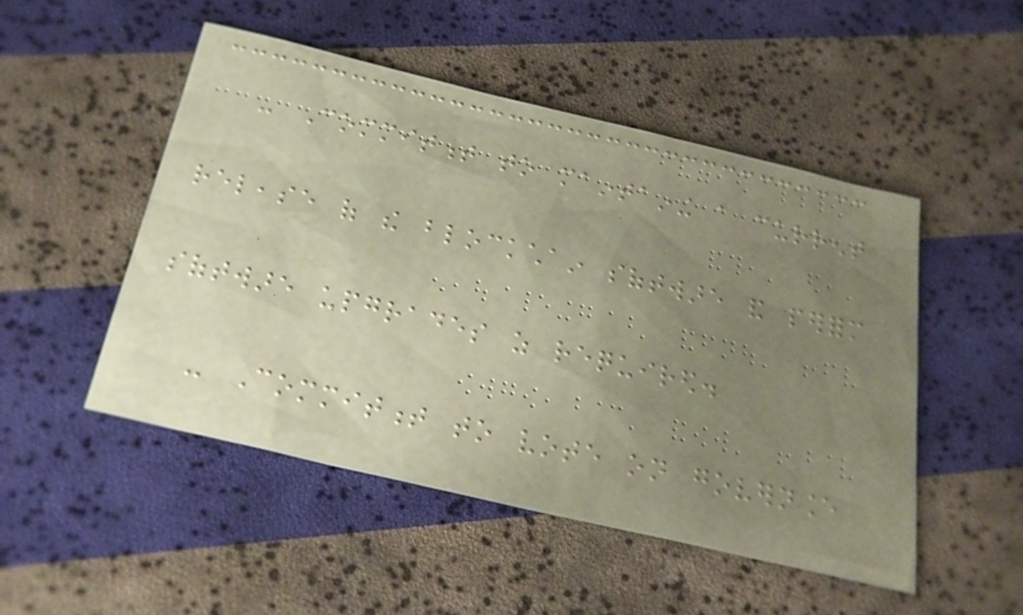- Commitment to maintaining a current
release of the blockchain software and perform
software upgrades as required.
- Commitment to vote on governance
